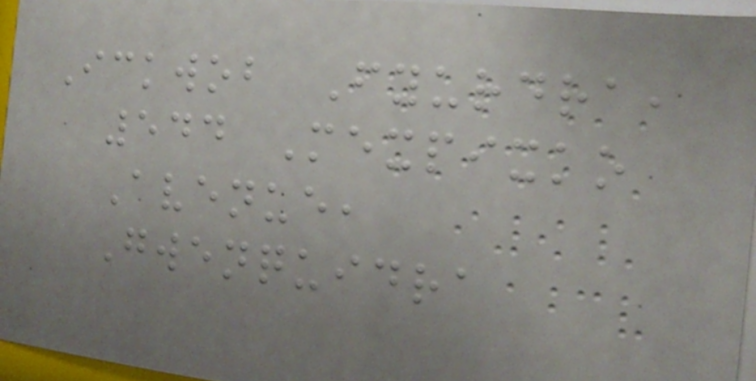Ickwob Fyurdra,
544 Mexpixko
Avenue,
Gwenquidra
